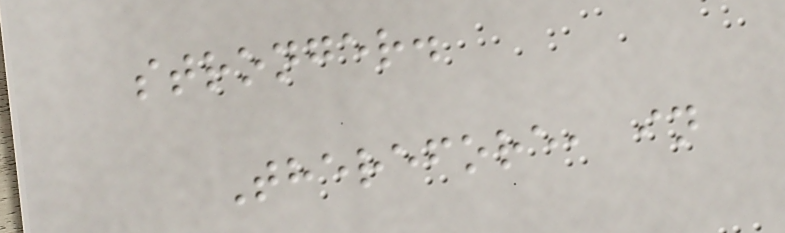stronger.
Therefore, in
